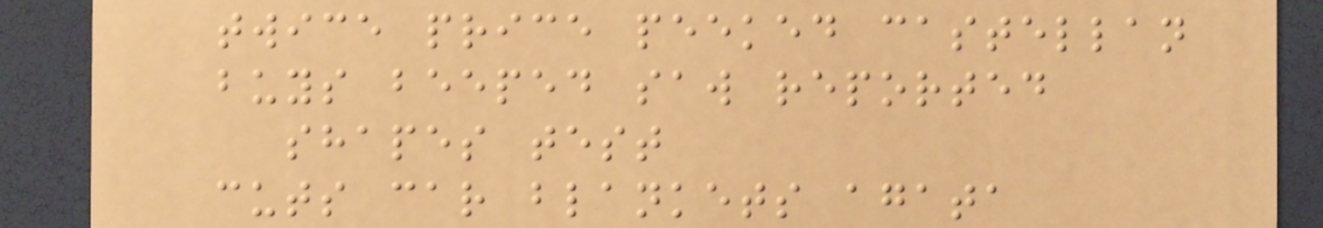twice price peeked castellan
buys beeped saw reported
shapes test
cuts car blankets agata
